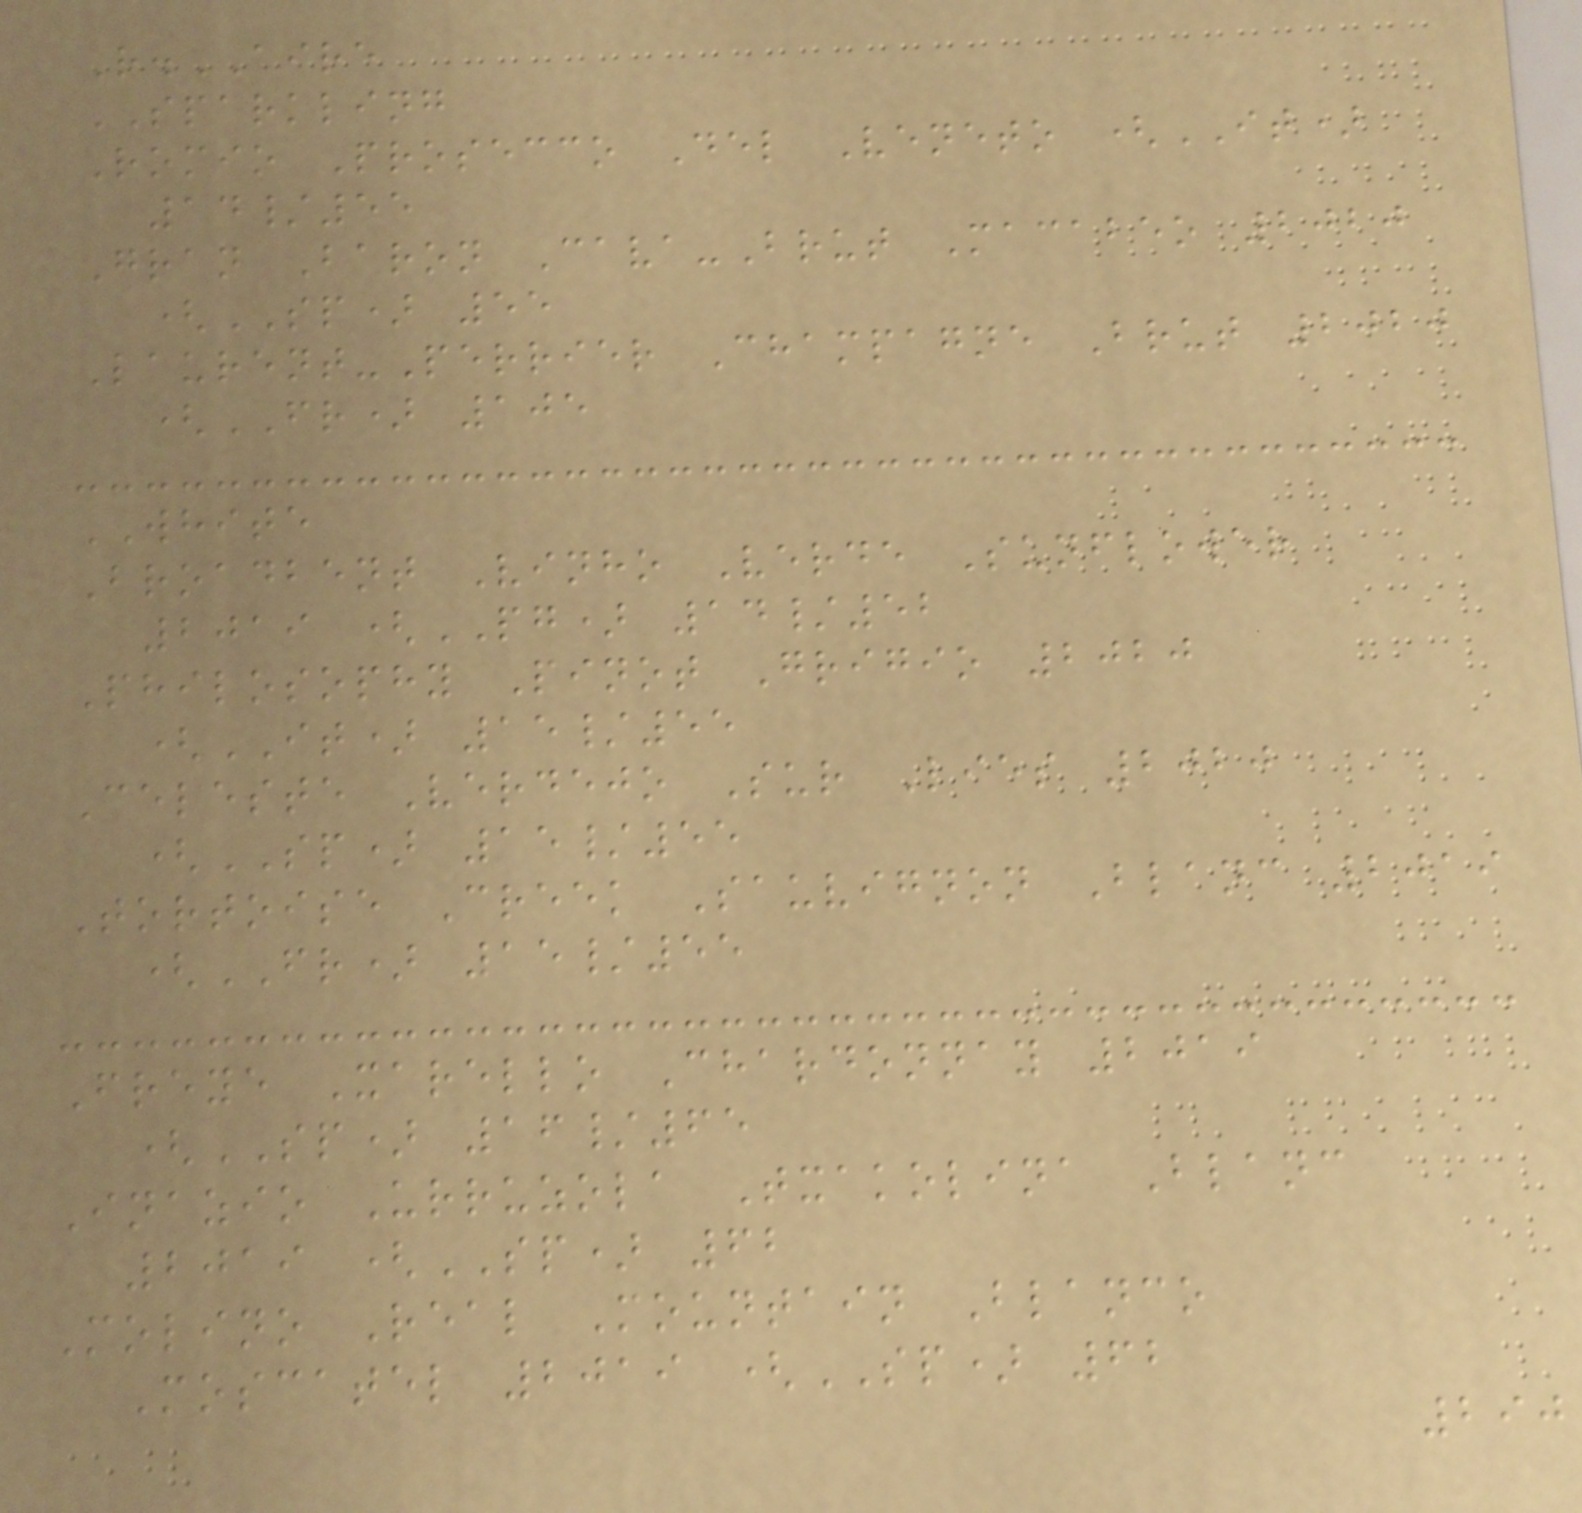R.AIRE
SPARKLING
Romio Prosecco Del Veneto (IT)
14/55
Gran Baron Cava-Brut Macabeo 2020
(SP) 55
Laurent-Perrier Champagne Brut 2020
(FR) 105
WHITE
Broadbent Vinho Verde Sunflower
2019 (PG) 14/52
Philosophy Pinot Grigio 2020
(IT) 15/55
Celeste Verdejo Sur Lies 2020
(SP) 15/55
Tortoise Creek Sauvignon Blanc 2019
(FR) 15/55
Freye Xarello Chardonnay 2019
(SP) 16/65
Inazio Urruzola Txakolina Blanc
2019 (SP) 62
Molino Real Mountain Blanco
Moscatel 2019 (SP) 62
290
